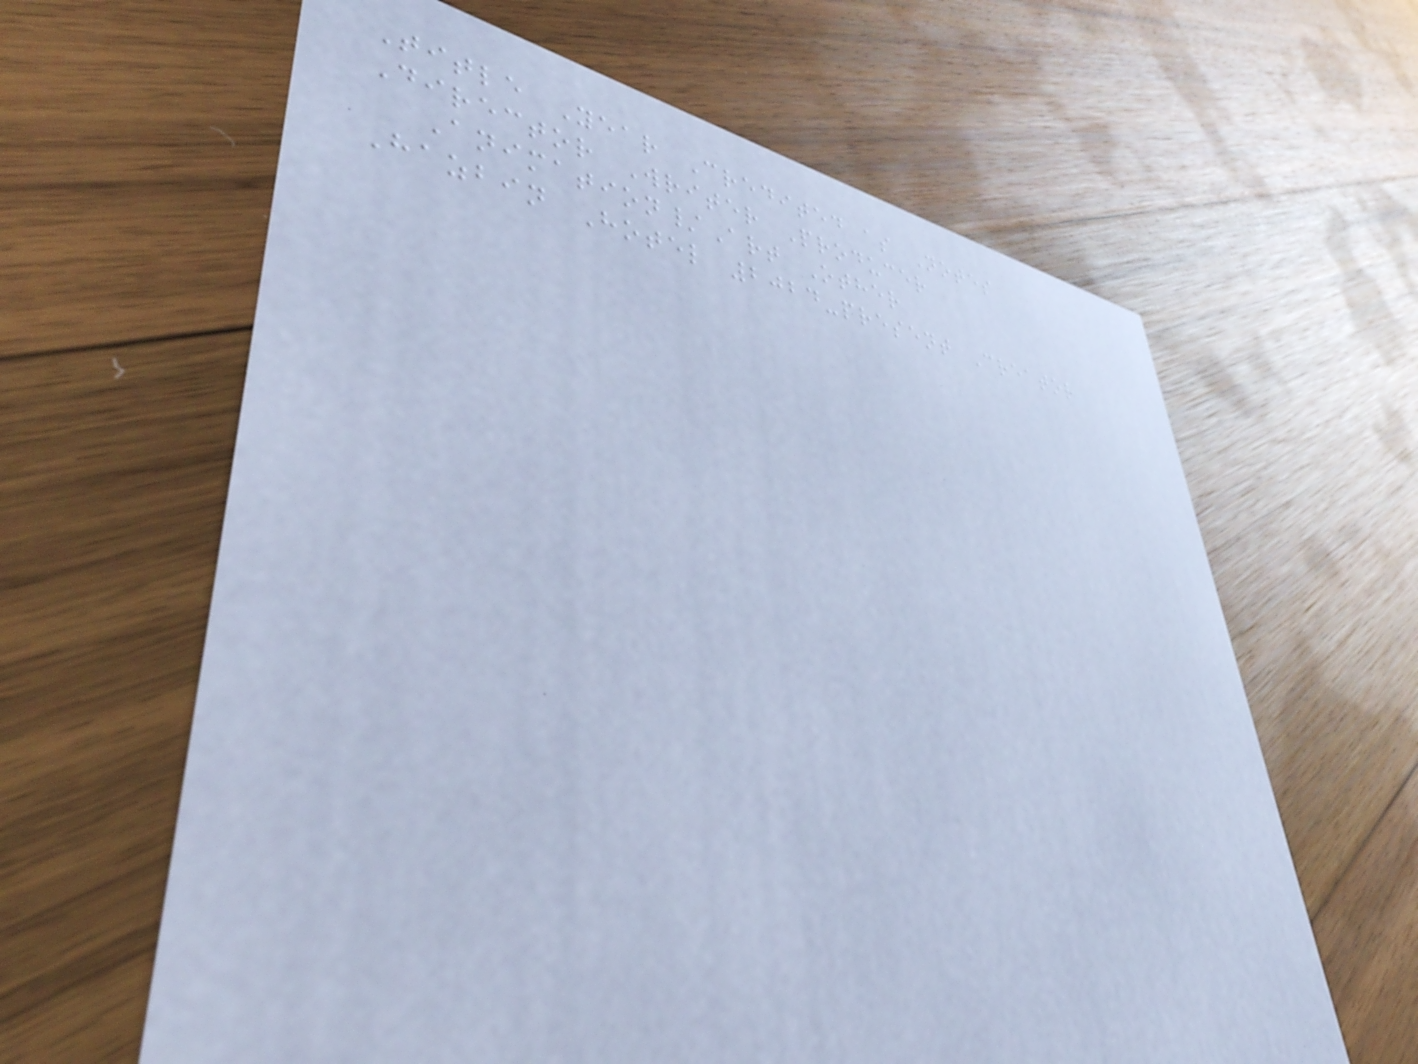Title Year Credited as Notes
Director Writer Producer
Animation/Art Other
Hazbin Hotel 2024-present Creator
